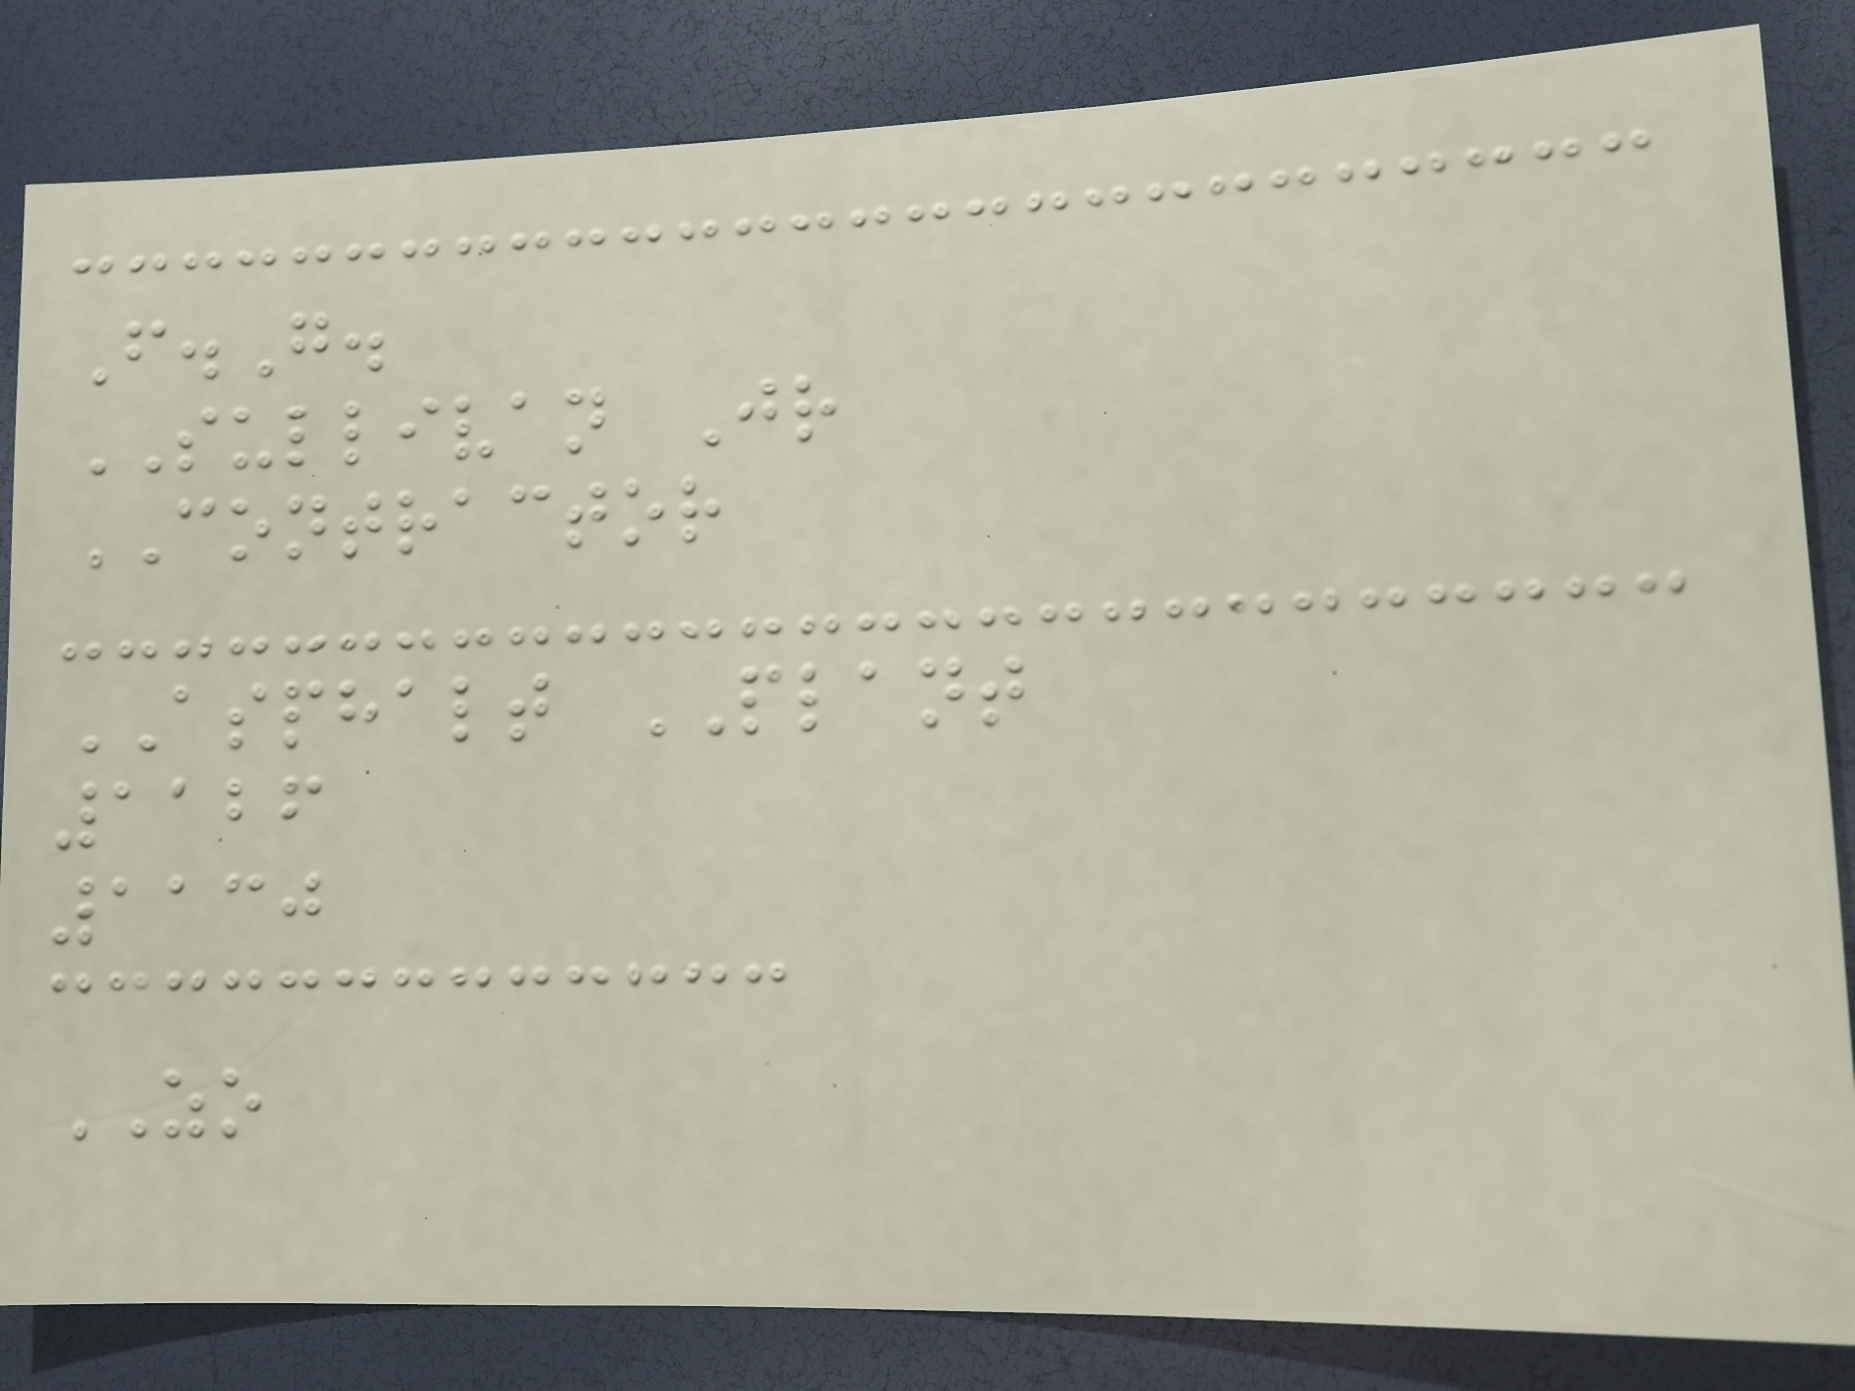F.G.
SULLIVAN Jr
CONTRACTOR
ASPHALT PLANT
1126
1130
ZO
